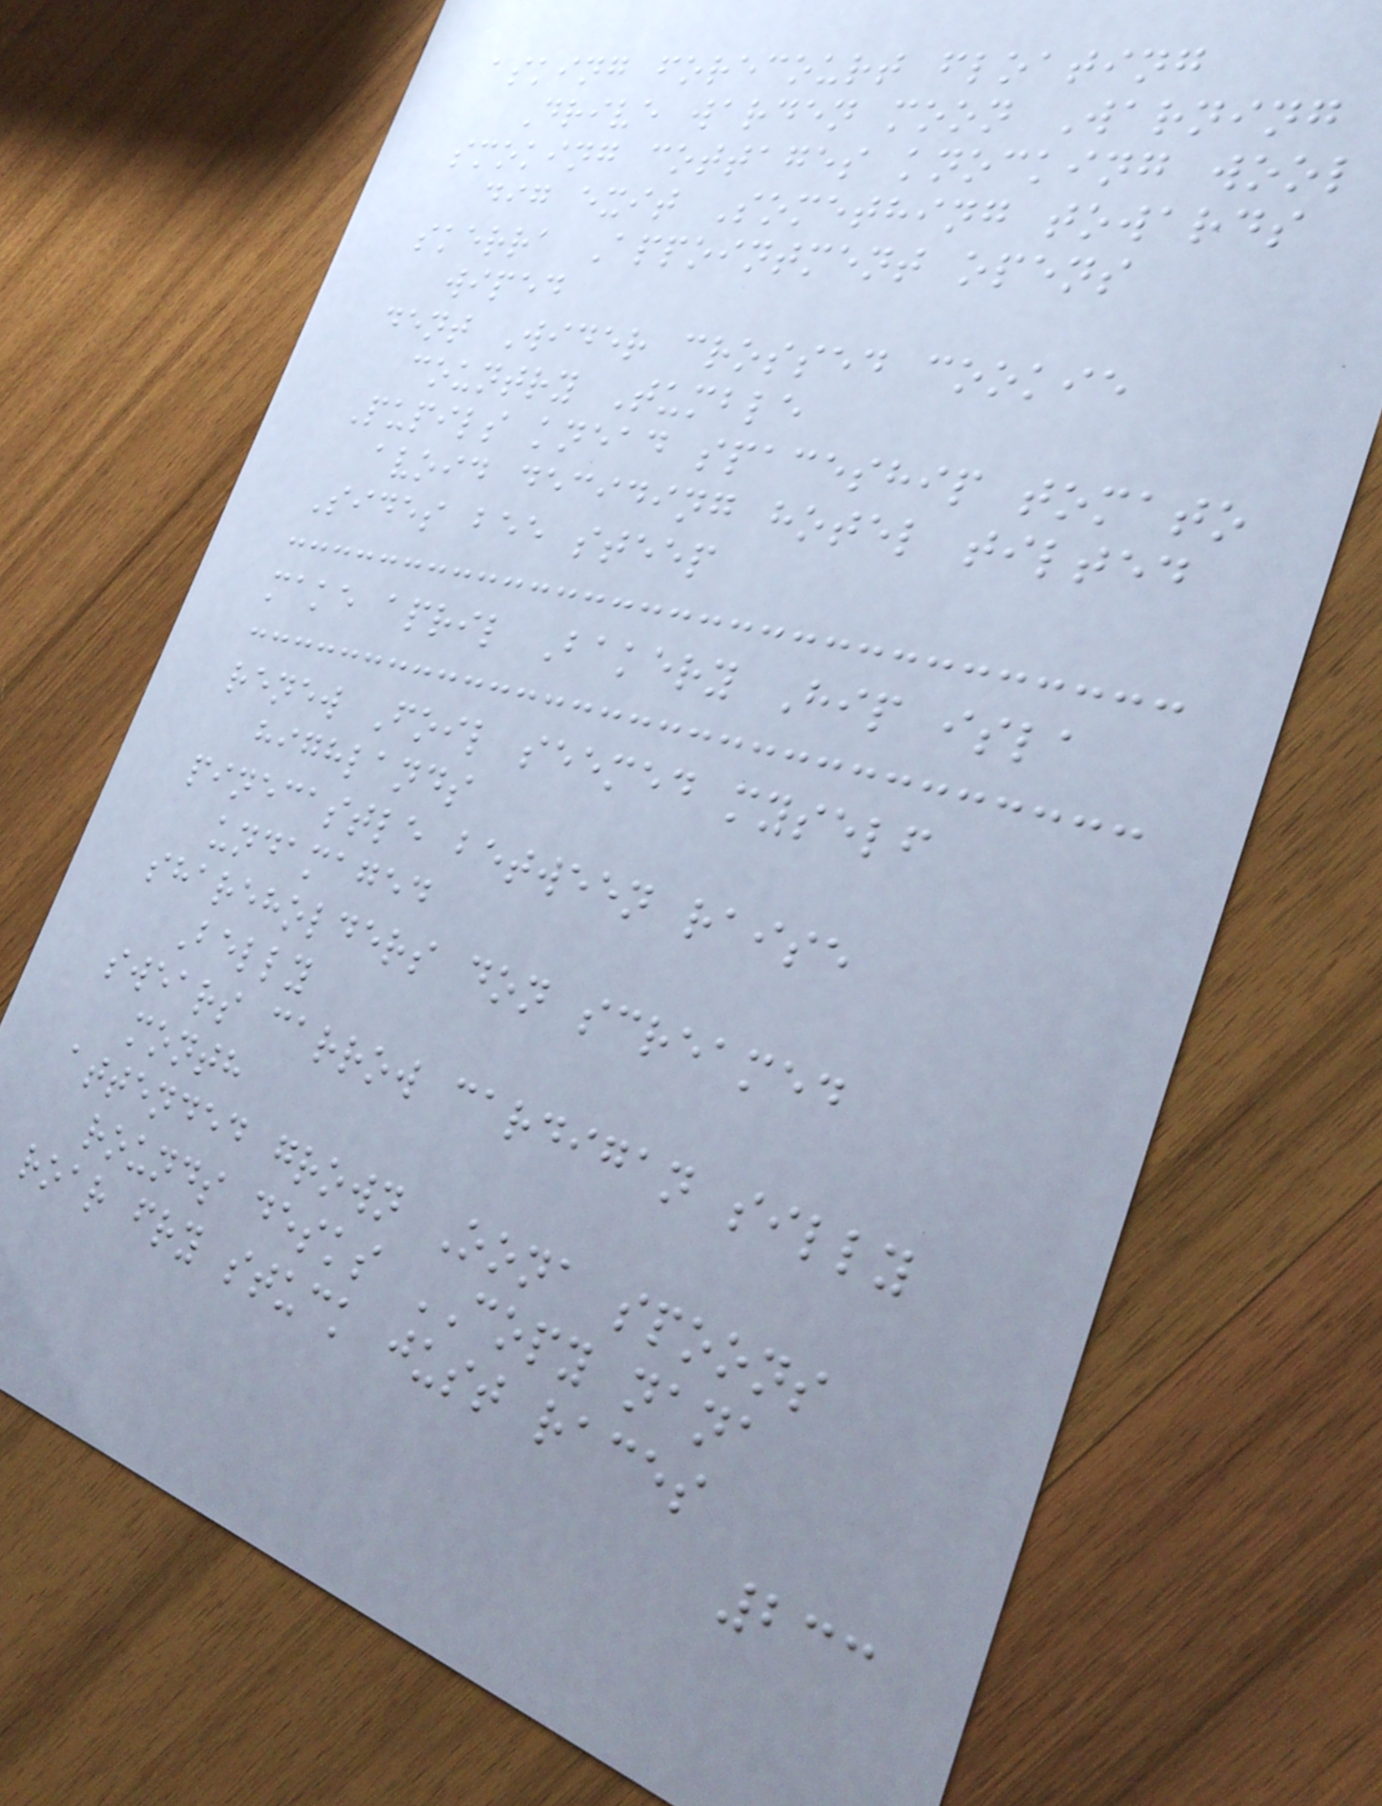asking forecourt floating
Drive warden moon Warning
smoking cottages knocking wool
dig exit Something towards
skerra Appointment opens
wiped
dent Wider crossed cookie
country Tumble
Pupils knead spaceship tomato
avoid deciding hotel tilted
Sides bee steep
make april Bakery Hip isla
renew Foil seemed myself
highlands
pinecastle between raise
undamaged
shareholders don screamed
Belly
swears carrow cardigan silly
month
attended grown Oona spoons
rounds desks COPY nana
roar fry stuck just races
233
